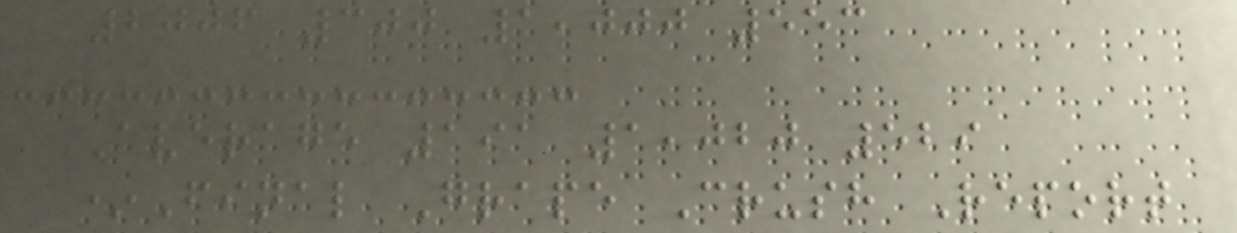2006 300 1,000 553
Average 191 1,020 529
*Final Grape Crush Report
